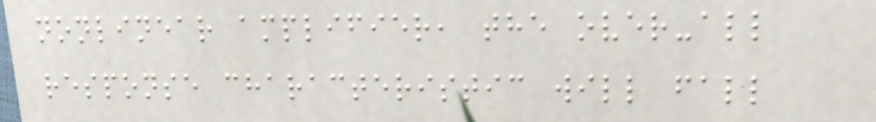nonlinear amplifier, the over-all
response characteristic will fall
